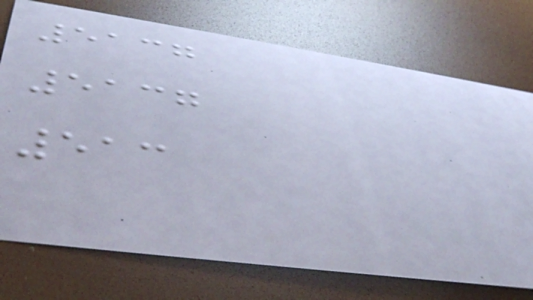5137
5137
513
